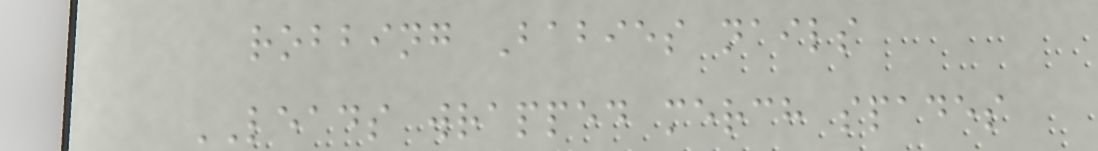robbing Babies nails
LEADS wrapped merch spades
